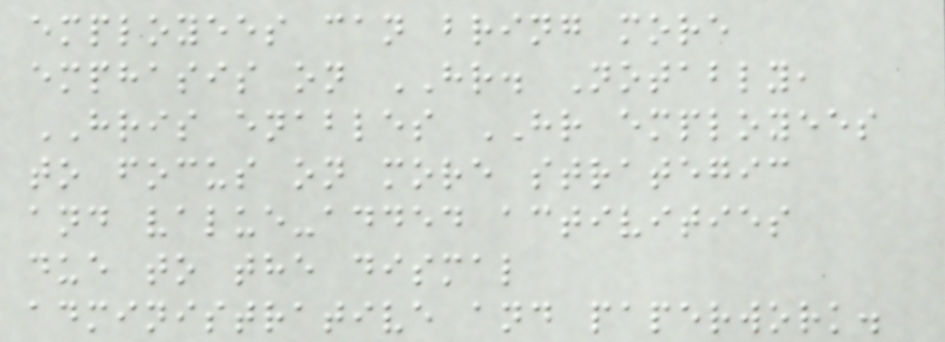employees can bring more
emphasis on HR. Notably,
HRIS enables HR employees
to focus on more strategic
and value-added activities
due to the dismal
administrative and paperwork.
